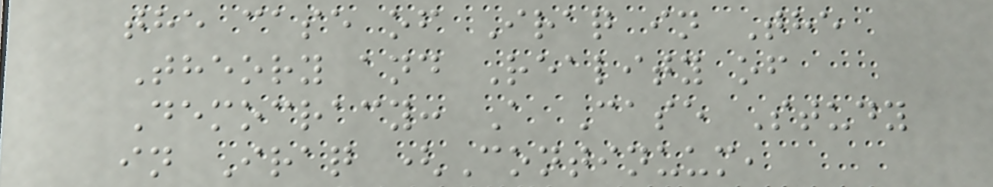the case of Iraq in The
Theory and Reality of
Democracy: A Case Study
in Iraq (Continuum,
